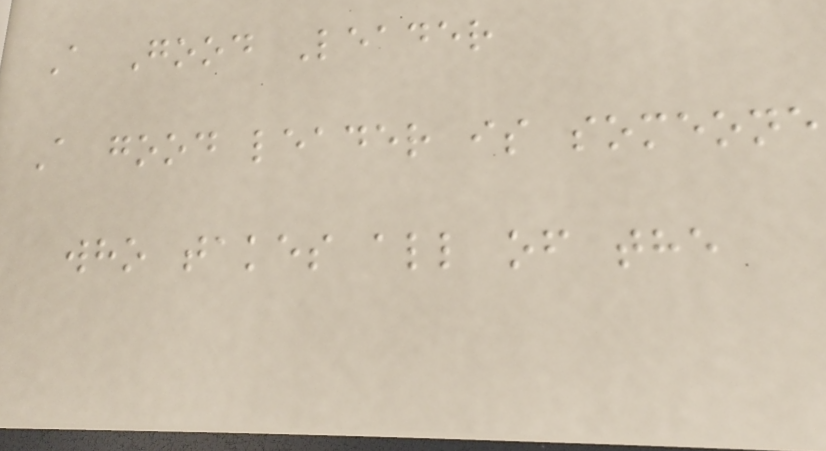A Good Leader
A good leader is someone
who takes all of the
